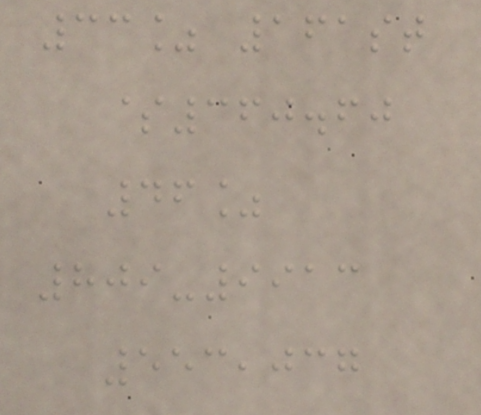33% 161st
$360.60
46%
809-9913
553,037
